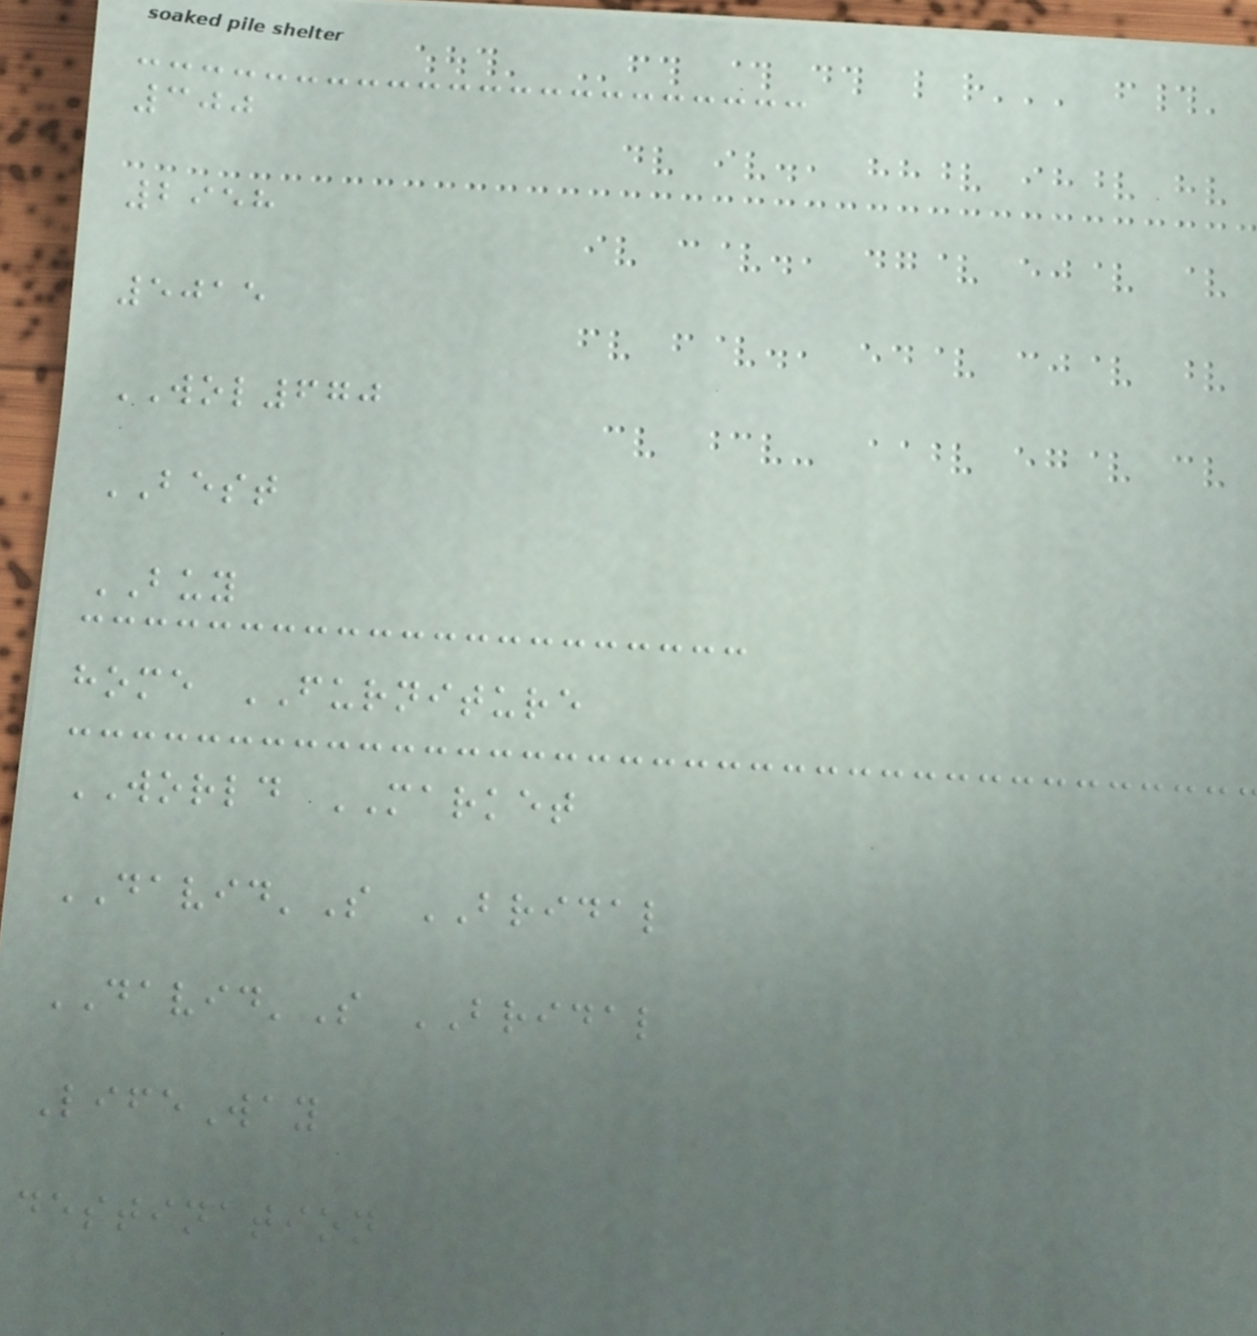300
2958
5015
WOL670
BEST
BUY
home FURNITURE
WORLD MARKET
DAVID'S BRIDAL
DAVID'S BRIDAL
LifeWay
destination
